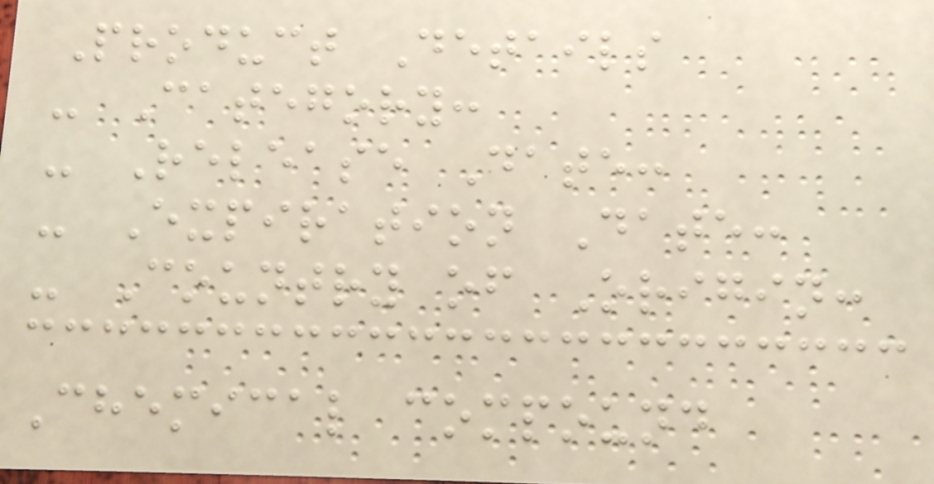Product Details
- Category:
- Release Date:
- Expiration Date:
- Country of Origin:
Chemical compound
